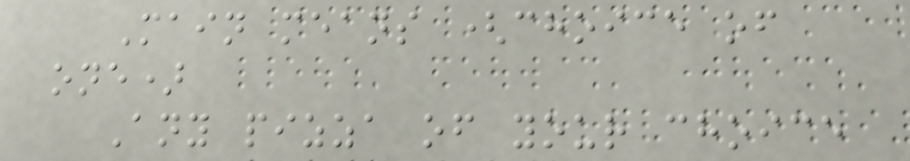Main means (choice of
one)
Any pizza of your choice
